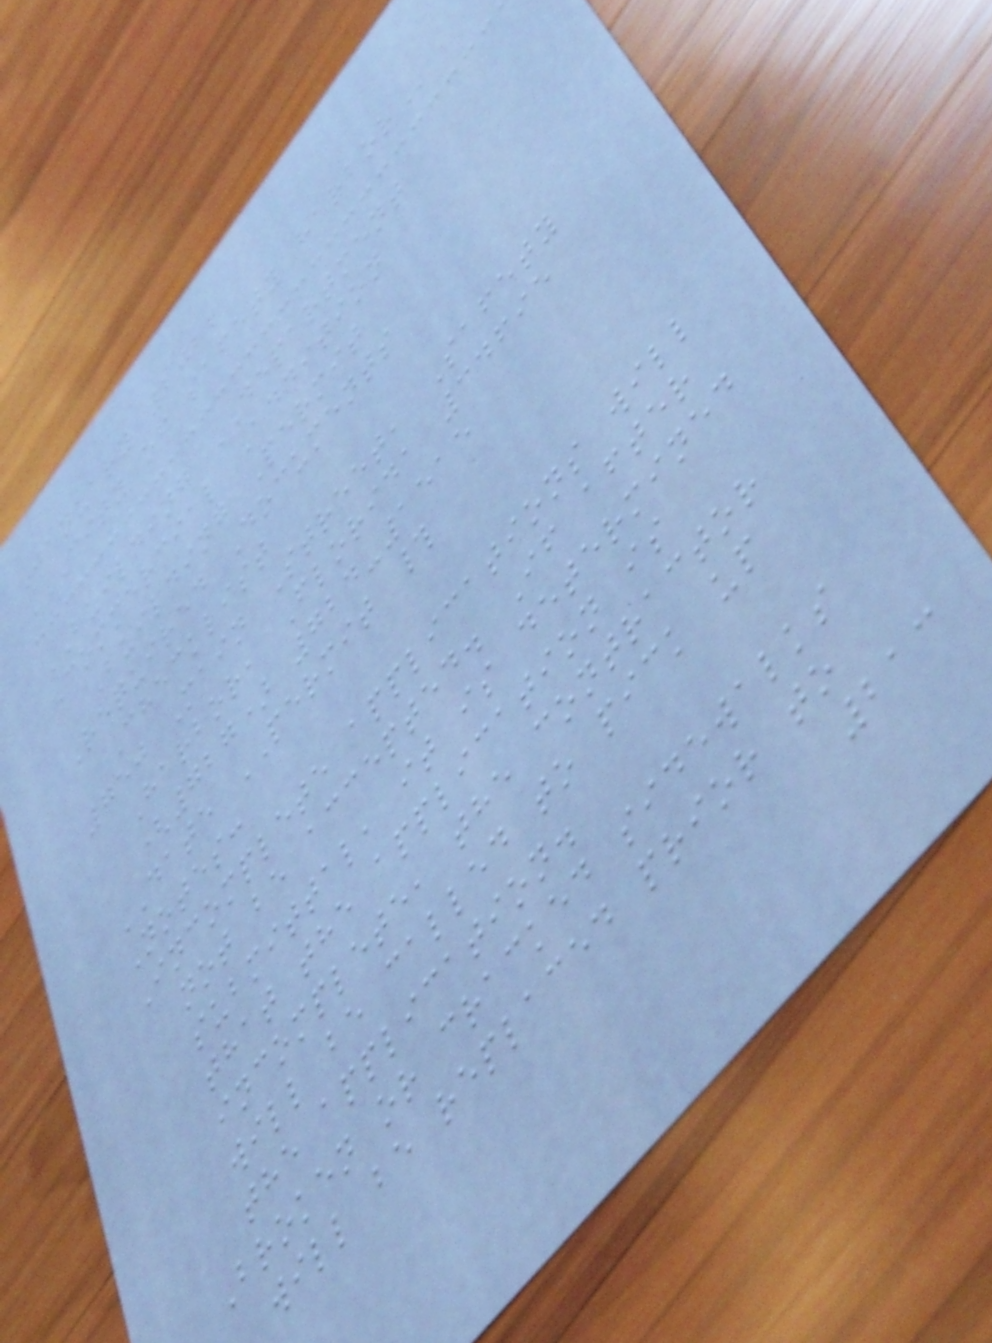January 2022
CITY OF SAFETY HARBOR
BUILDING DEPARTMENT
Commercial Addition
Building Permit
Required Documents
Checklist
750 Main Street, Safety
Harbor, Florida 34695
(727) 724-1515
DATE PERMIT #
Notes:
Incomplete applications will
not be accepted. If after
submittal, it is determined
that the application is
incomplete, the contractor
will be called to pick up
the application.
Broken or cracked sidewalks
will be replaced prior to
213
